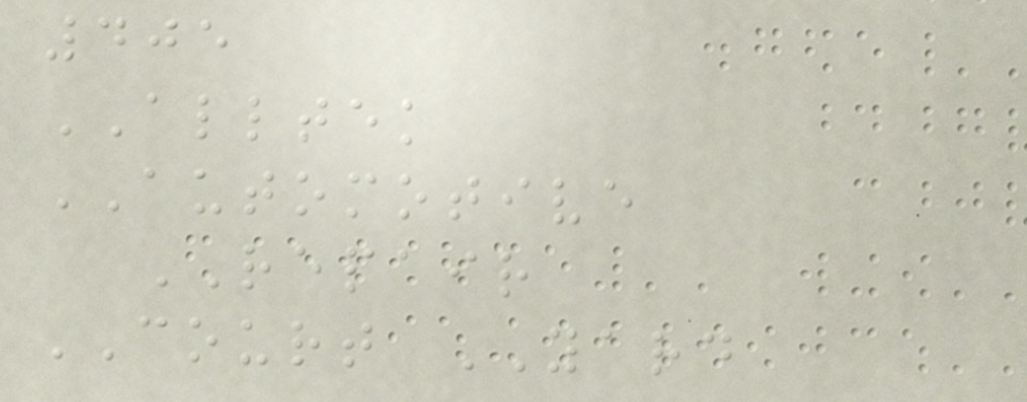405
ALLTEK
AUTOMOTIVE
REPAIR
COURT YARD
